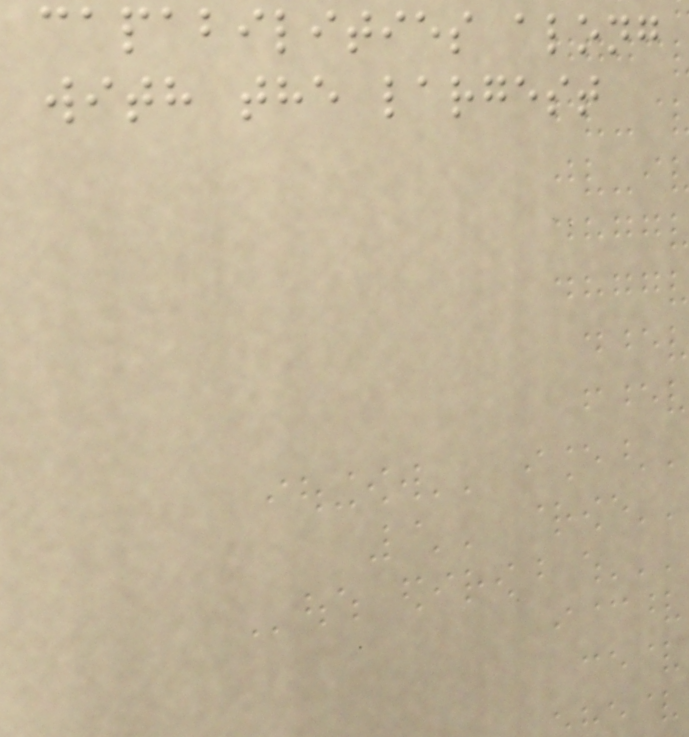capabilities along
with the largest
